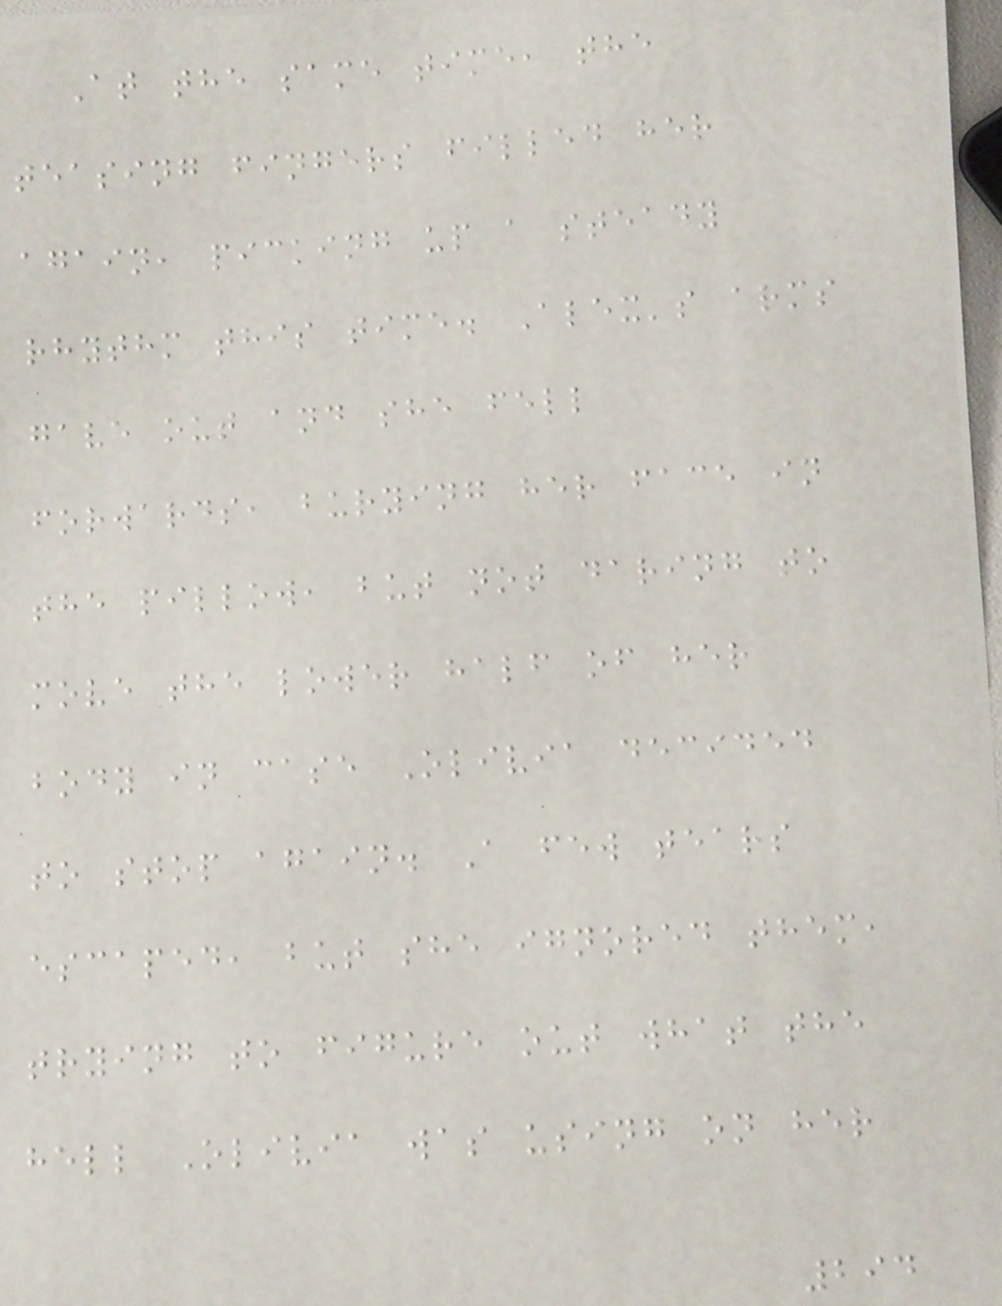At the same time, the
teasing fingers filled her
again, picking up a steady
rhythm this time. Alex's arms
gave out and she fell
forwards, burying her face in
the pillow, but not daring to
move the lower half of her
body in case Olivia decided
to stop again. A few tears
escaped, but she ignored them,
trying to figure out what the
hell Olivia was using on her
294
